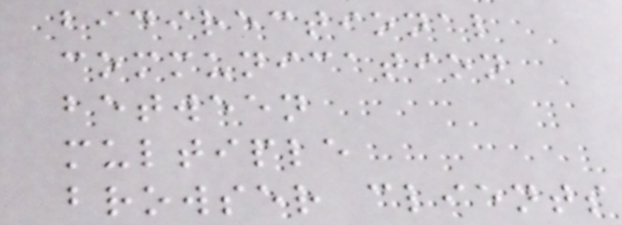bidirectional
communication
between
multiple
browser clients
